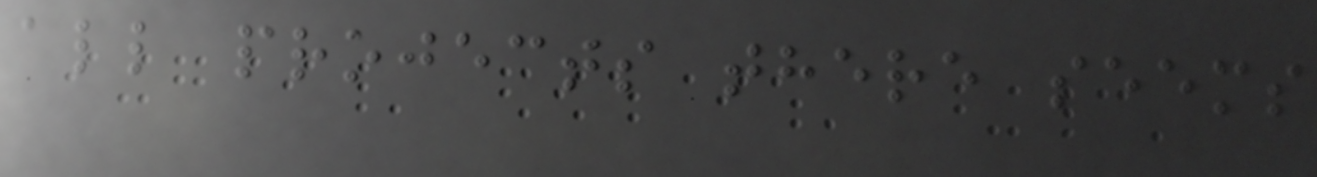all projects there seems
